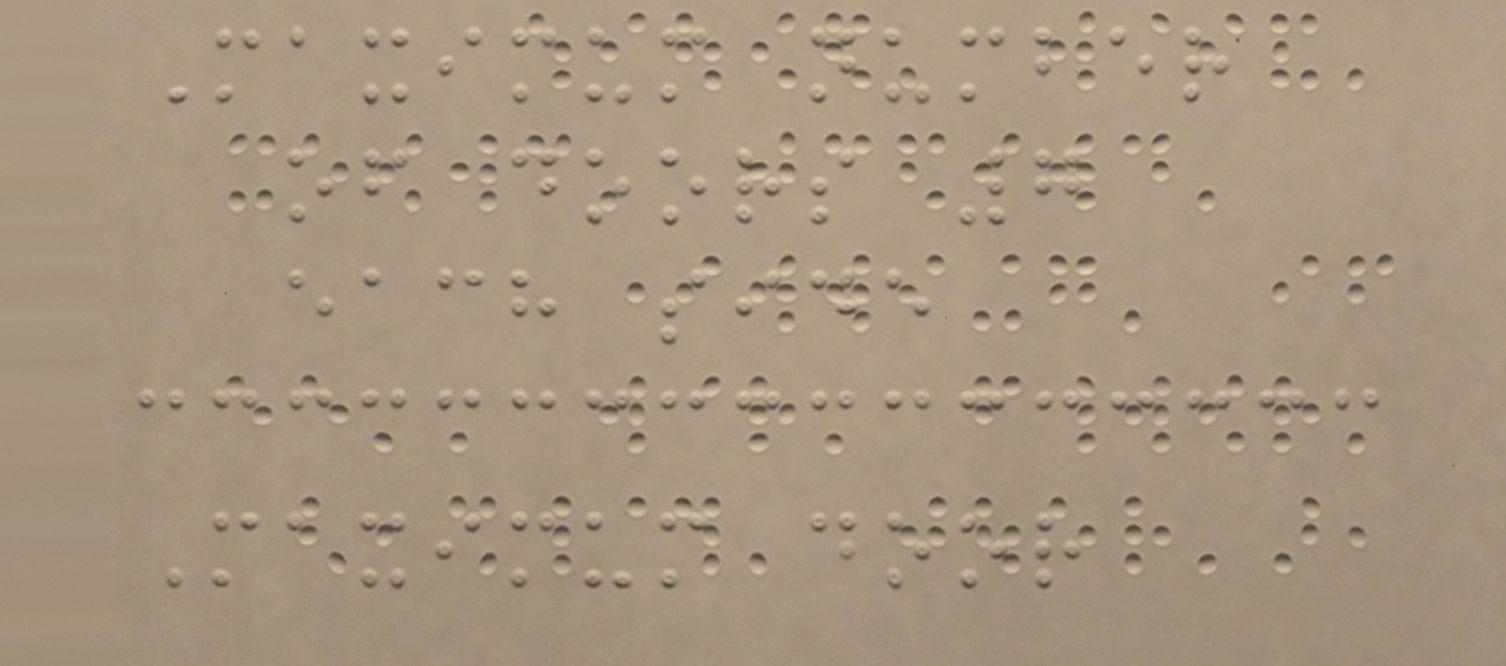Maximum number
of doors 7
each side
Maximum door
